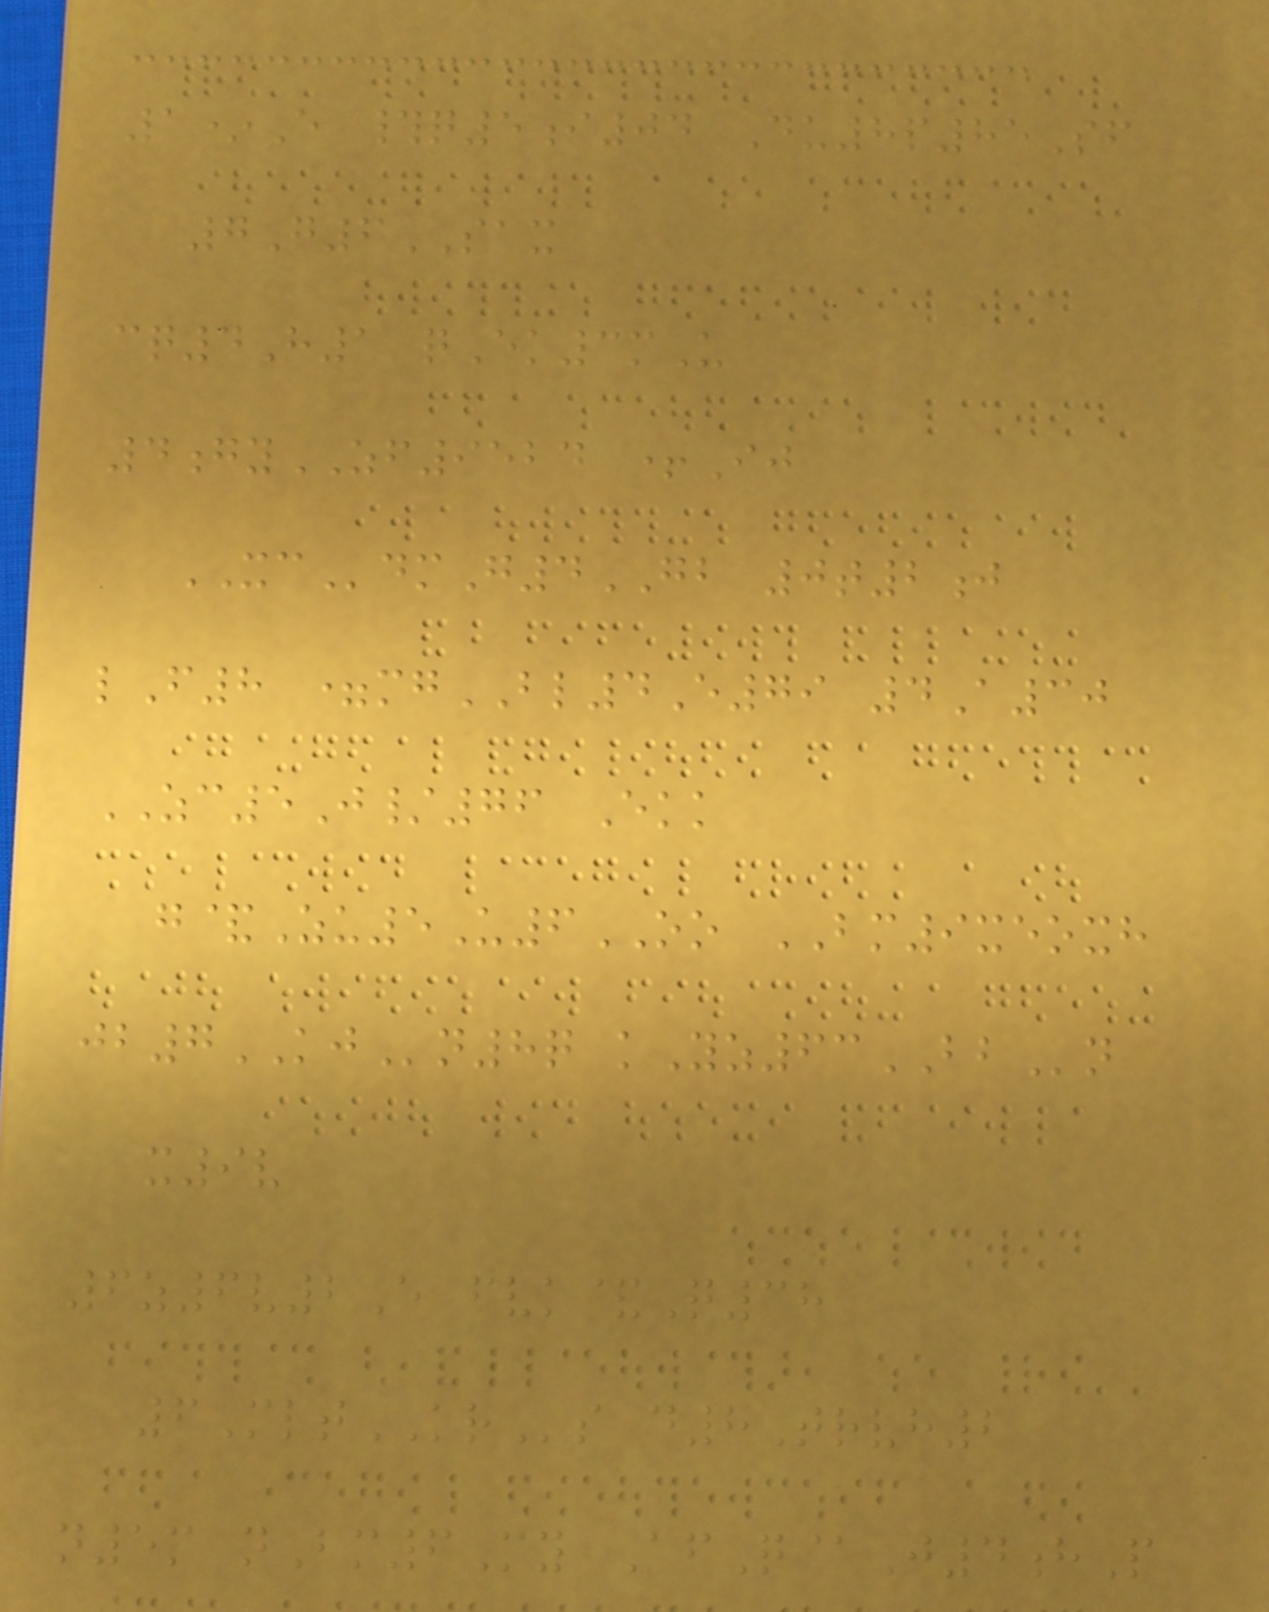1*E #q5i04 Du8p85Sf
7G6SAX
cq4H1 qEk3mU
4gyZF9524 +Ij
XCdmG4GB 0t2j
lF8 =mgBL4E79 4A30
ZC5J/76 Ekk
g&Zu5U6OO BM9xeoxh
jb7KJn8q kYz63BBn
x9v
6z6v2E fvk&Q38
6MltKRs d8Trvh2
n5m nBm6My AfQ@J4hP
